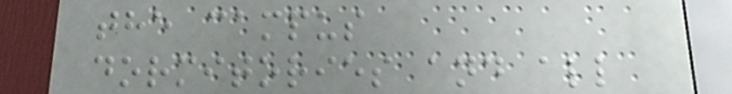the campus
dormitories and all
